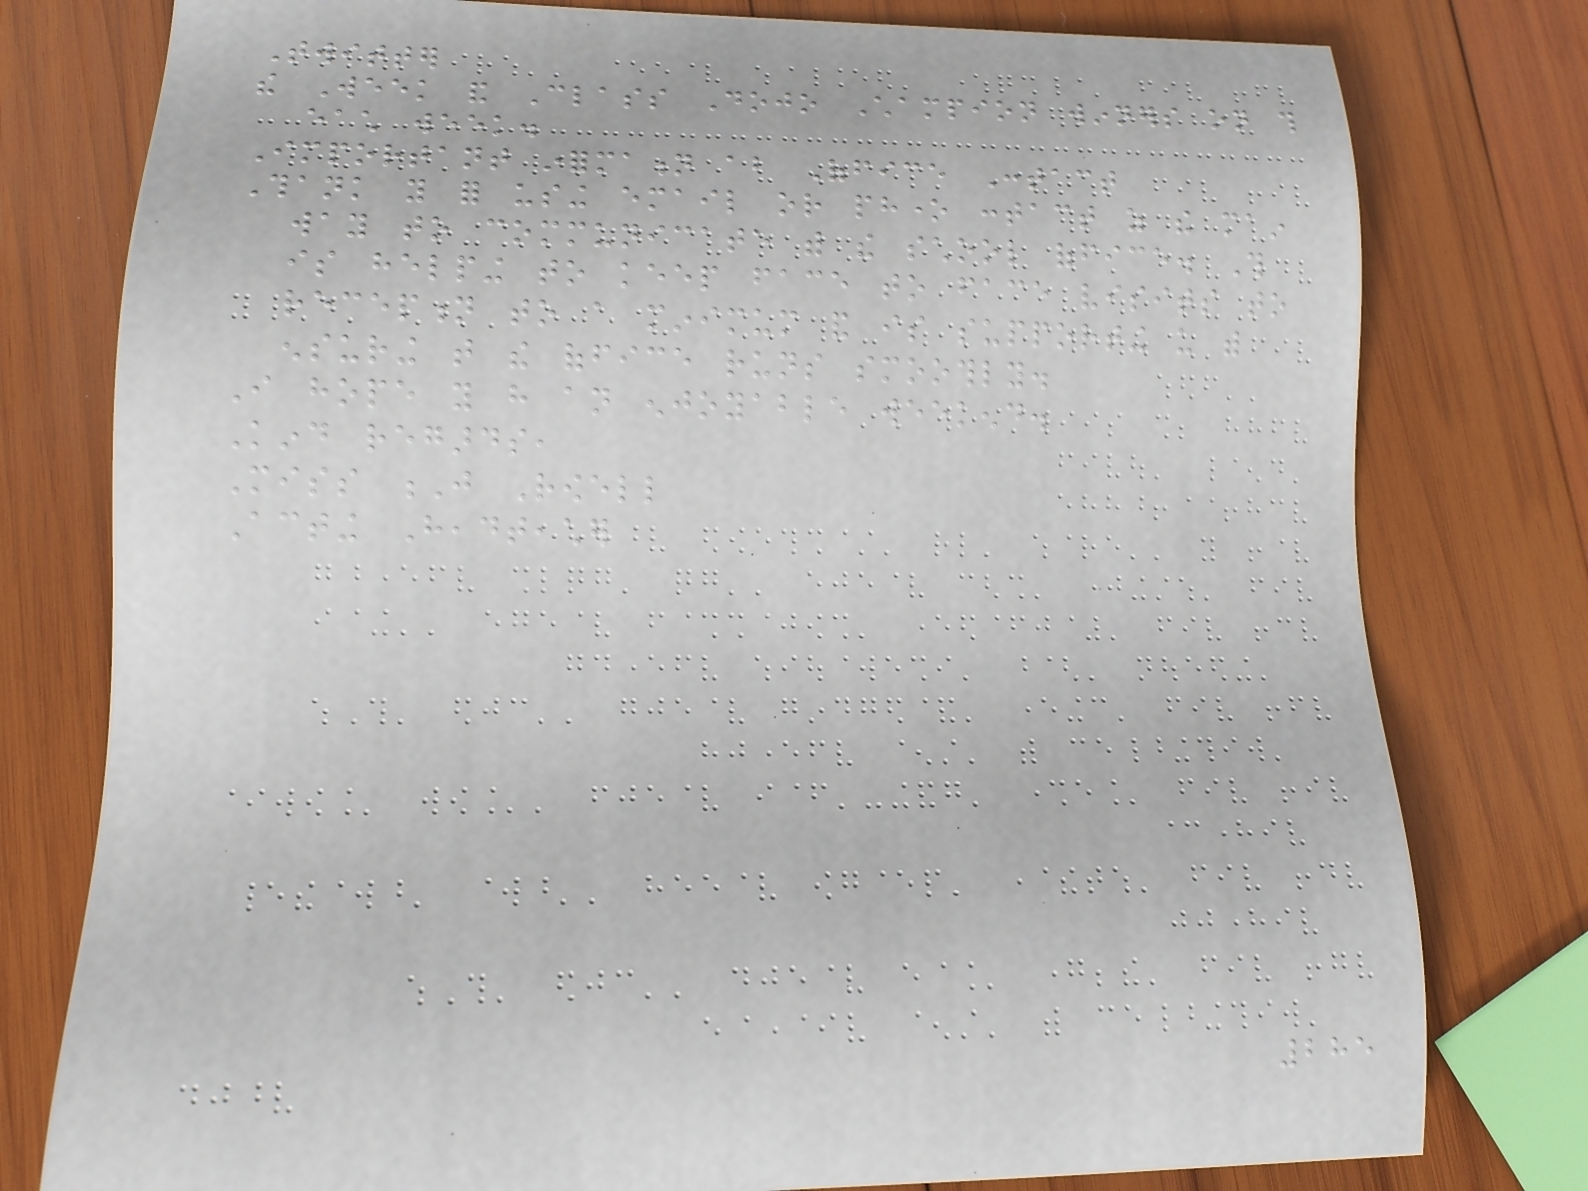Twitter
the Week and Class Dojo Champion winners on this
each week.
Important information about Office Contact
Thank you for using email or phone contact as the main
way to communicate with the school office. This
is helping to keep face to face visits to
reception to a minimum and is supporting us with
ensuring that the office runs smoothly.
I hope you have an enjoyable weekend.
Kind regards,
Miss J Rowell
Acting Headteacher
285
